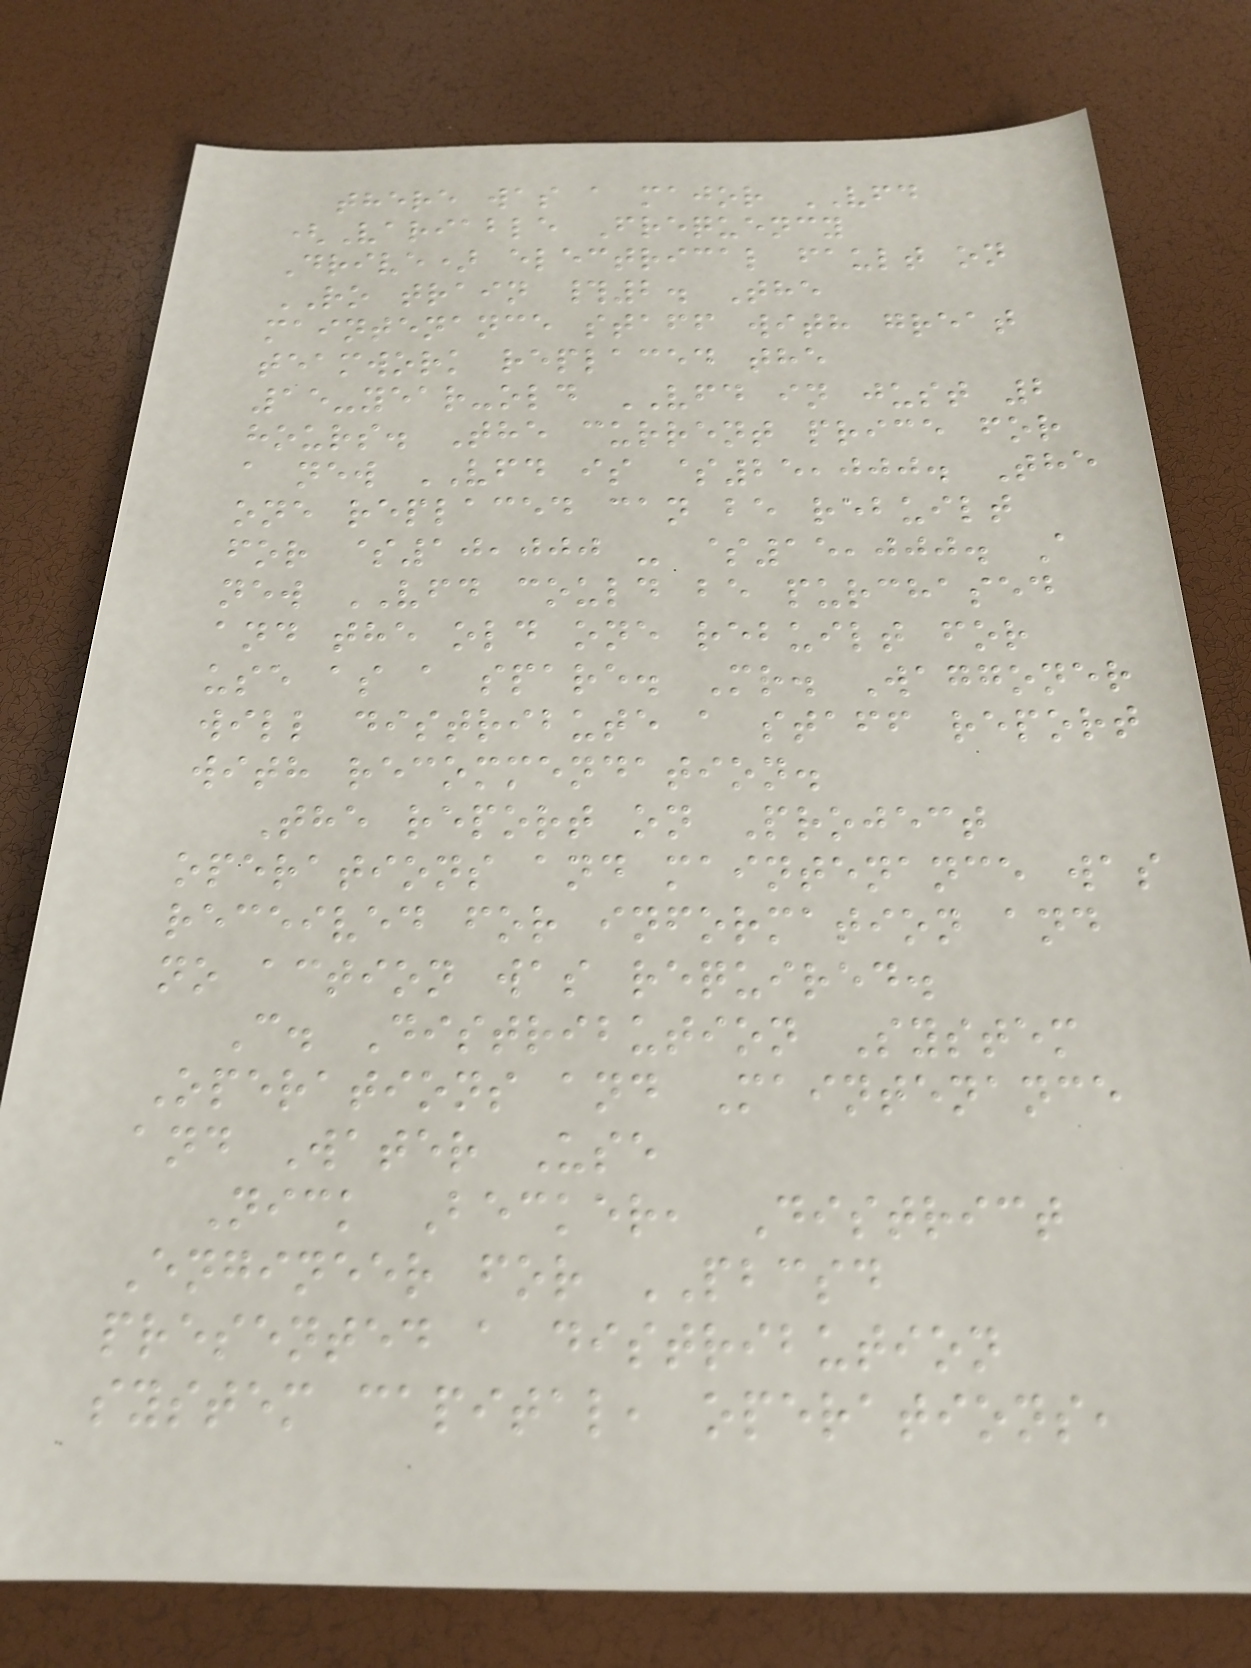there was a major VFD
(Variable Frequency
Drive) electrical fault on
RO train #2. The
maintenance staff with great
teamwork replaced the
15-year-old VFD in just 2
hours. The current price for
a new VFD is $25,000. The
one replaced can be rebuilt
for $10,000 - $15,000. A
new VFD could be purchased
and the old one rebuilt for
use as a spare. Mr. Waggoner
will distribute a staff report
with recommendation.
The report on Project
operations and maintenance was
received for information and
no action was required.
C. Distribution System
Operations and Maintenance
and Water Use
Nick Becker, District
Engineer for PBCSD
presented a distribution
system capital, operations,
